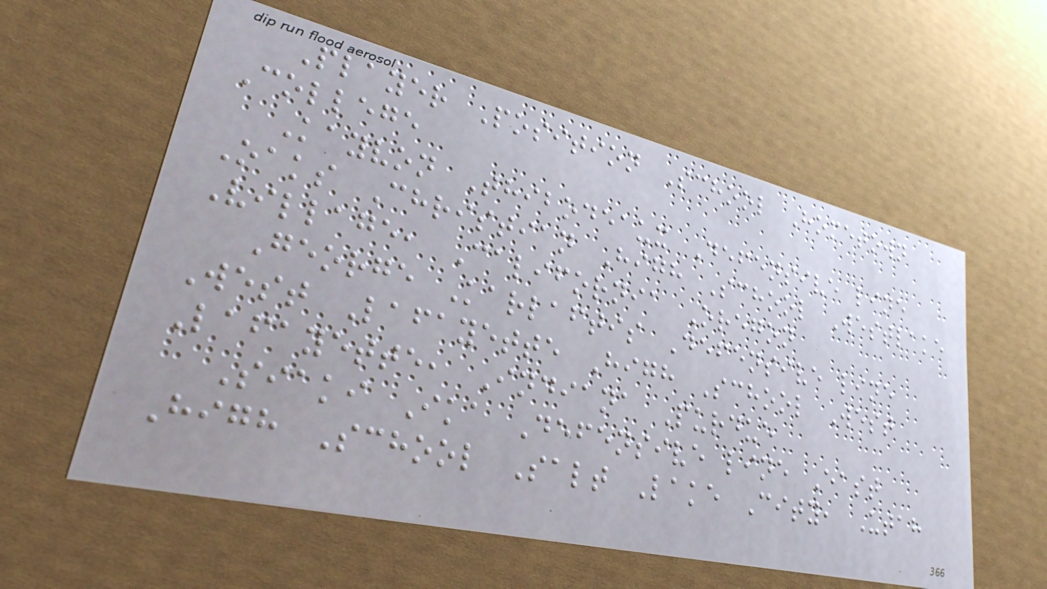Player Position School Hometown
College
Kayvon Thibodeaux Defensive line
Oaks Christian High School Westlake
Village, California Oregon
George Karlaftis Defensive line
West Lafayette High School West
Lafayette, Indiana Purdue
Siaki Ika Defensive line East
High School Salt Lake City, Utah
